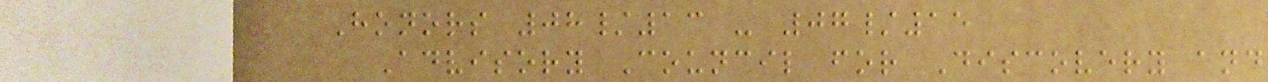Honors 08/13 - 07/15
Advisory Council for Discovery and
